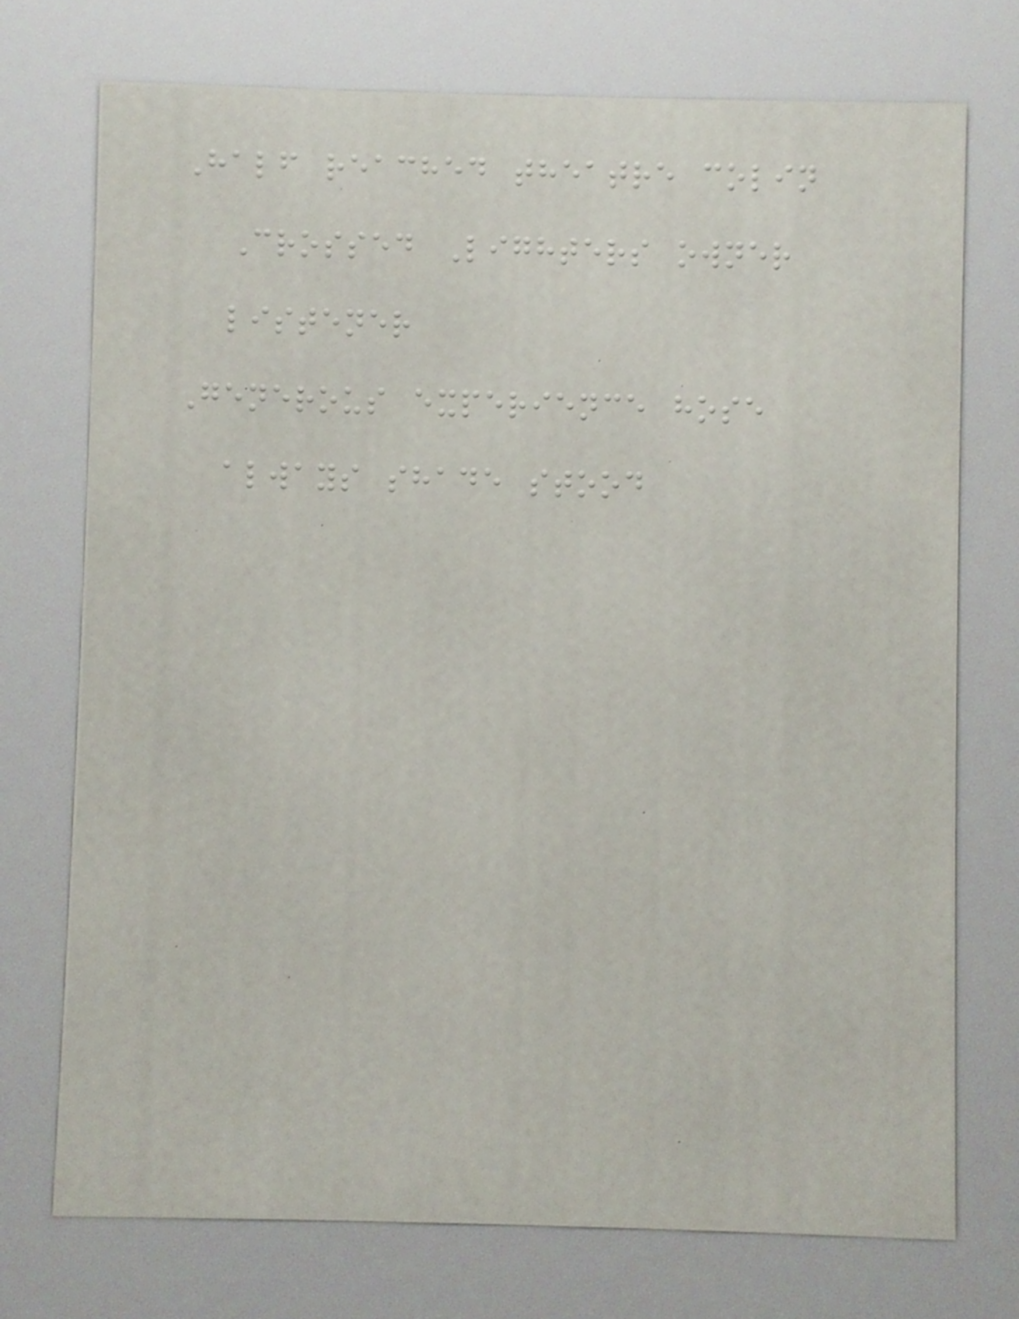Half reached theatre colin
Crossed Lighters owner
listener
Generous experience hose
always shade stood
